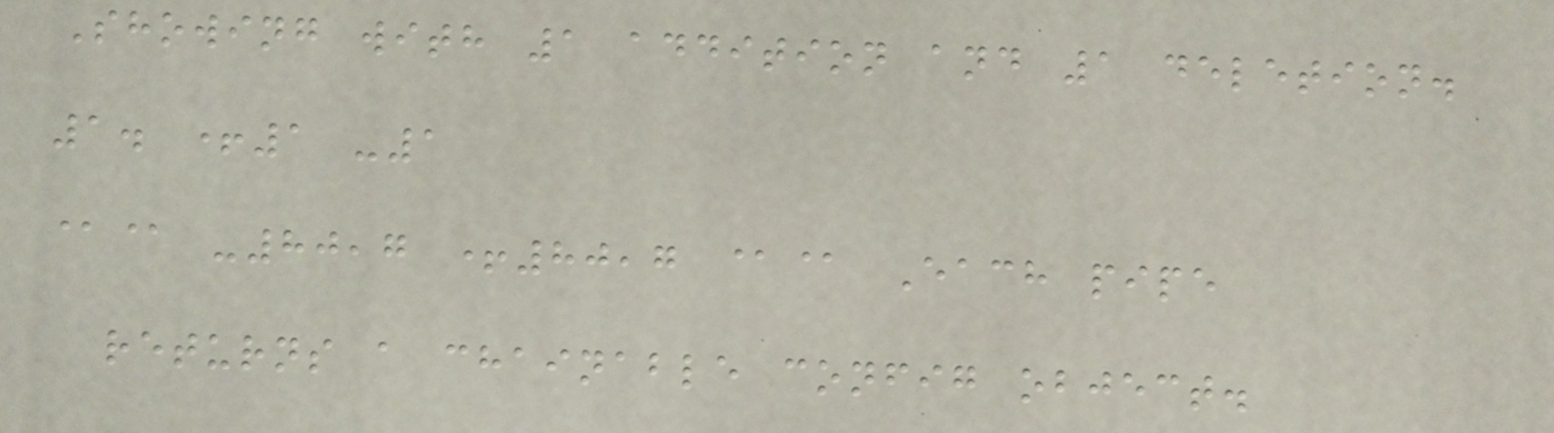Showing with 1 addition and 1 deletion.
1. +1 -1
@@ -80,7 +80,7 @@ Each pipe
returns a chainable config object.
